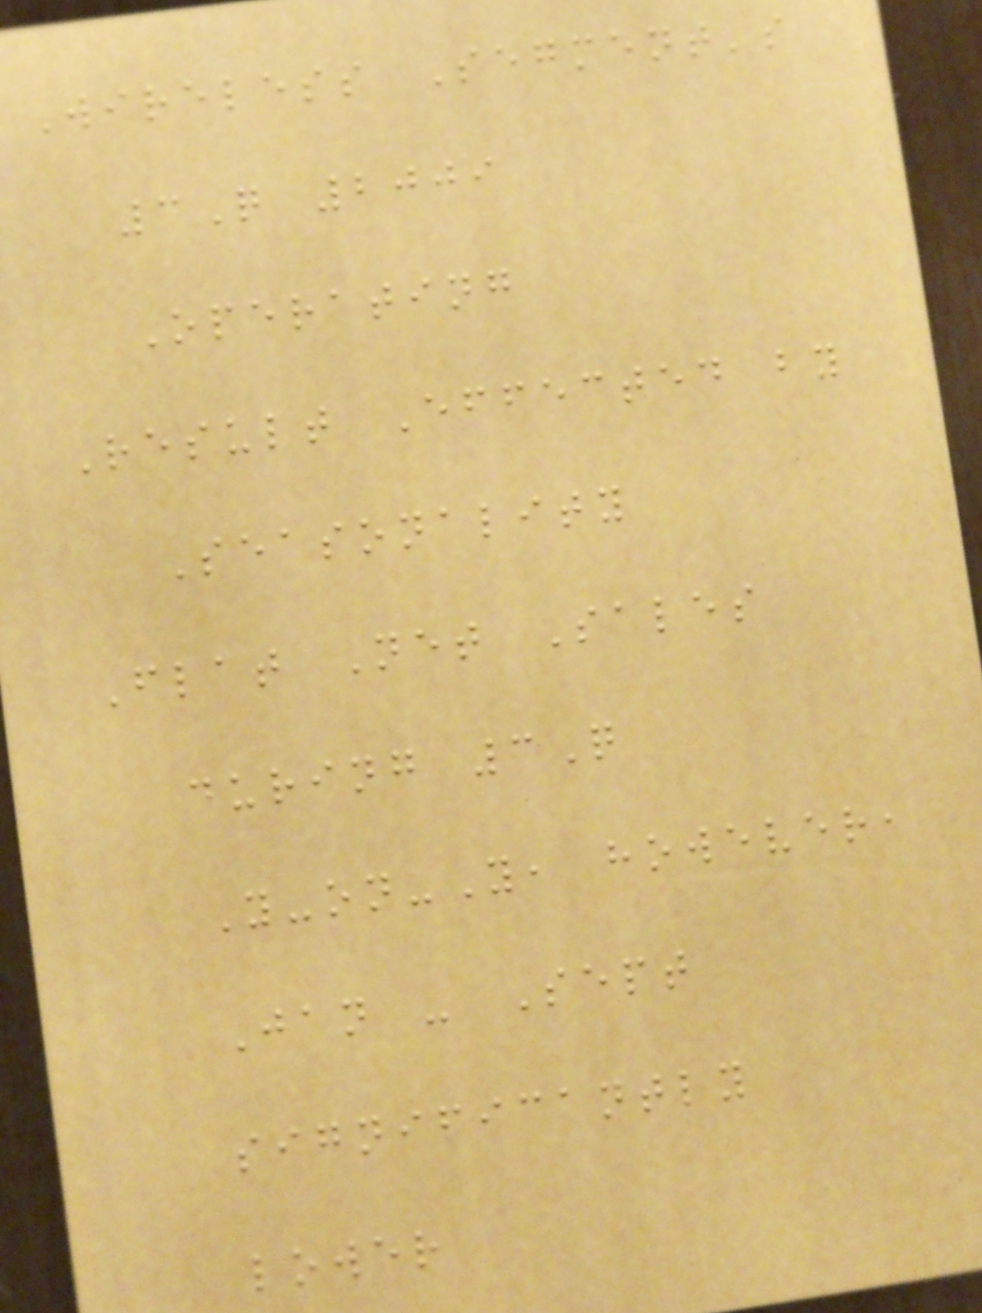Wireless Segment's
3Q 2009
Operating
Result Effected by
Seasonality
Flat Net Sales
during 3Q
Y-on-Y, however,
Jan - Sept
significantly
lower
